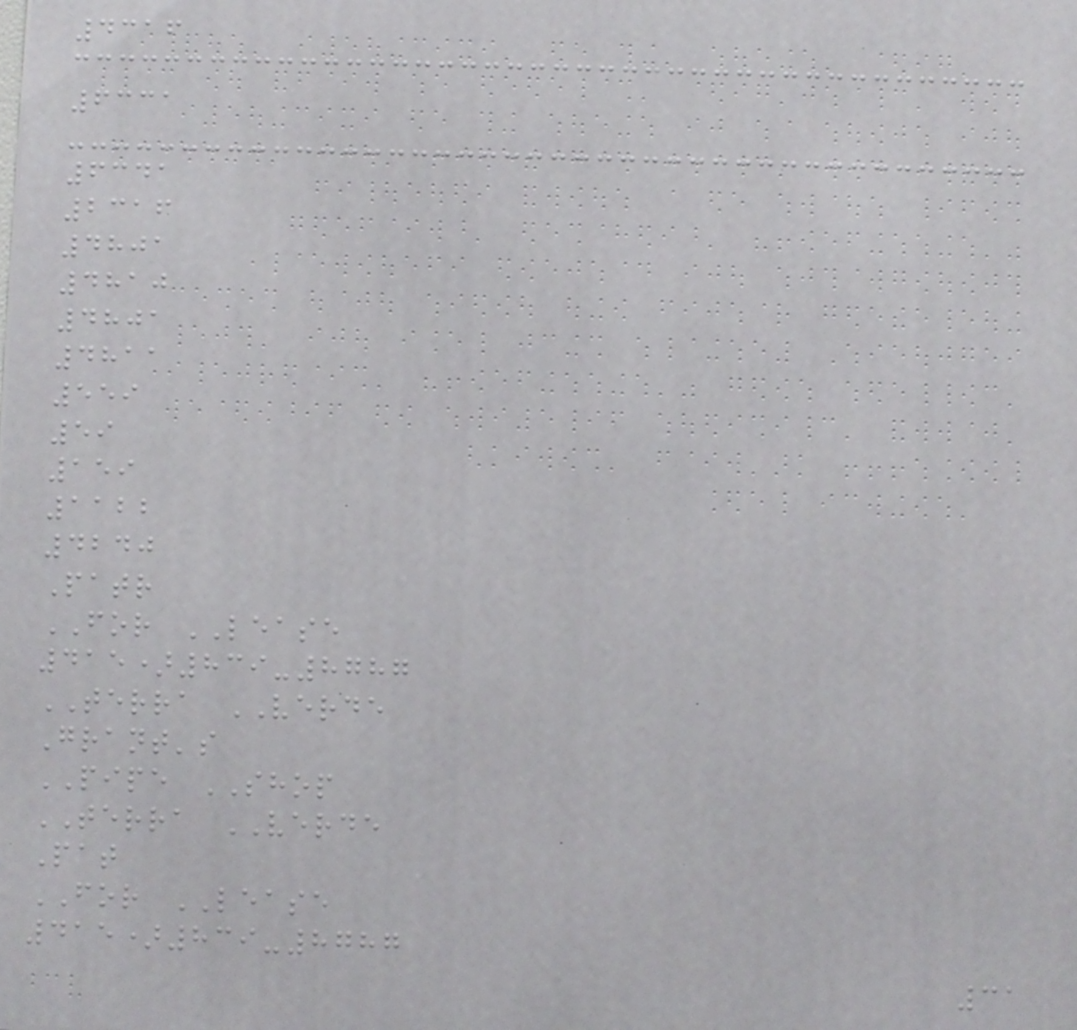4316
6331
6341
2316
4801
4810
4801
4811
559
59
159
1122
4240
Patr
FOR LEASE
415)839-8787
TERRA VERDE
Grant's
PIPE SHOP
TERRA VERDE
Pat
FOR LEASE
415)839-8787
31
